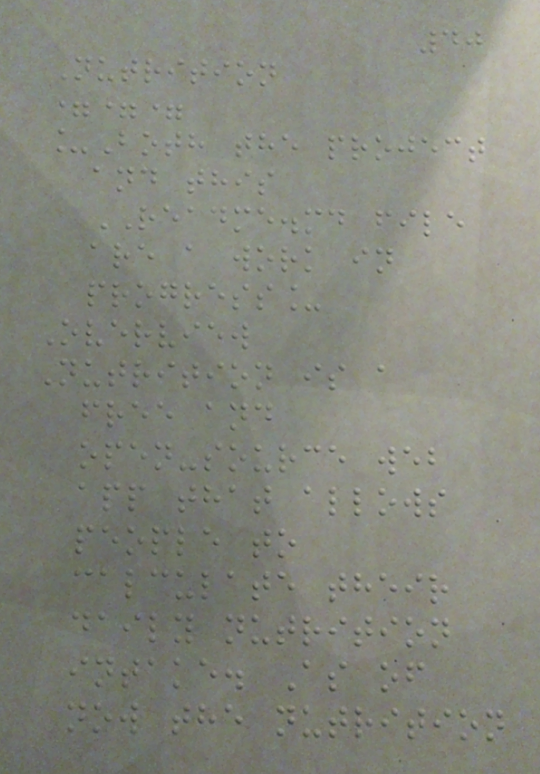40
Nutrition
===
_Both the project
and this
README.md file
are a work in
progress_
Overview
Nutrition is a
free and
open-source web
app that allows
people to
calculate their
daily nutrition
intake. As of
now the nutrition
